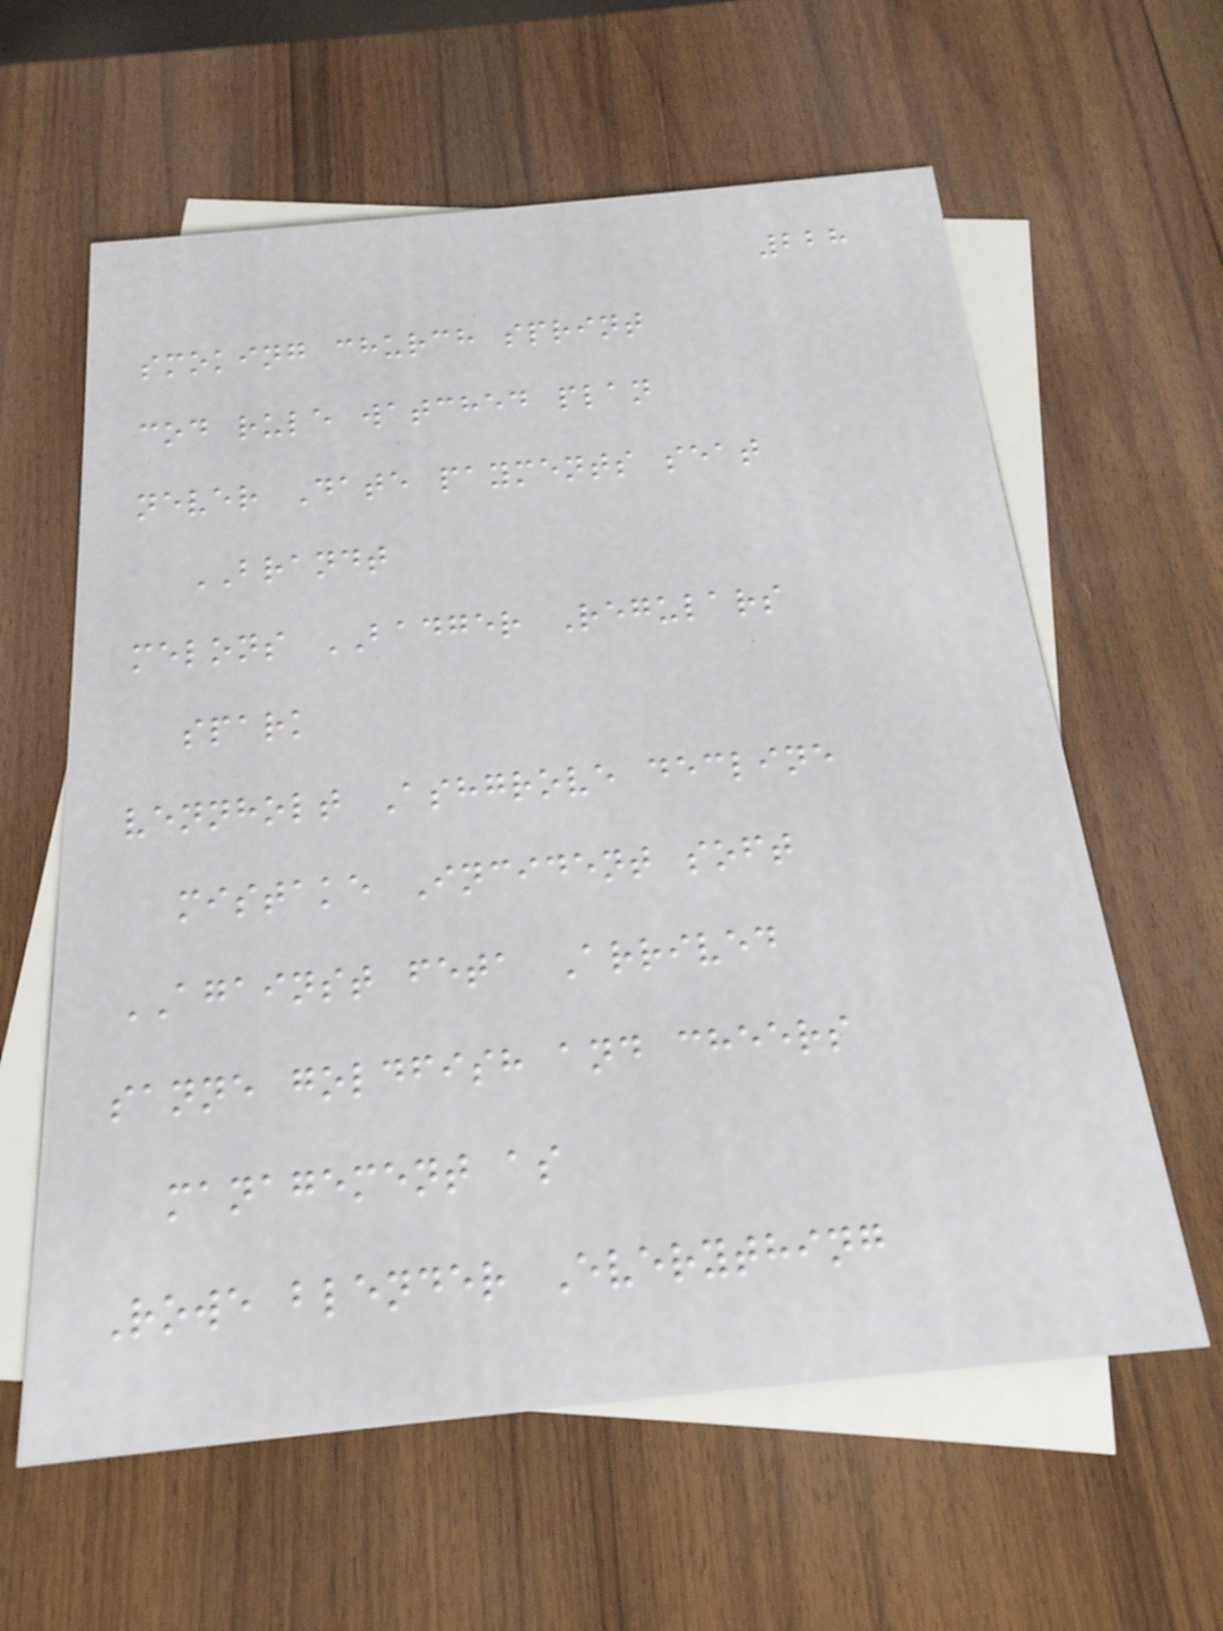228
smoking church sprint
cod rule watched plan
never Date payments seat
BRANDT
melons BADGER Regulars
spark
vennholt Ashgrove decline
mistake Incident soft
AGAINST feta Arrived
sanne goldfish and cheers
management as
Rowe blender Everything
